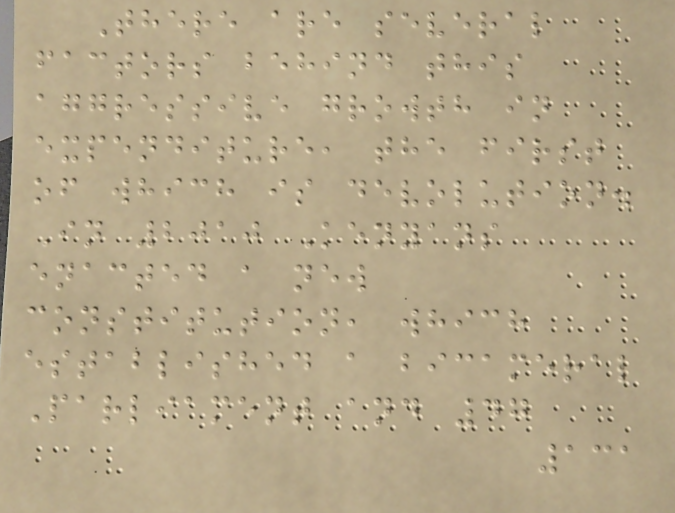There are several
factors behind this
aggressive growth in
expenditure, the first
of which is devolution.
In 2010 Kenyans
enacted a new
constitution, which
established a bicameral
Parliament and 47
131
